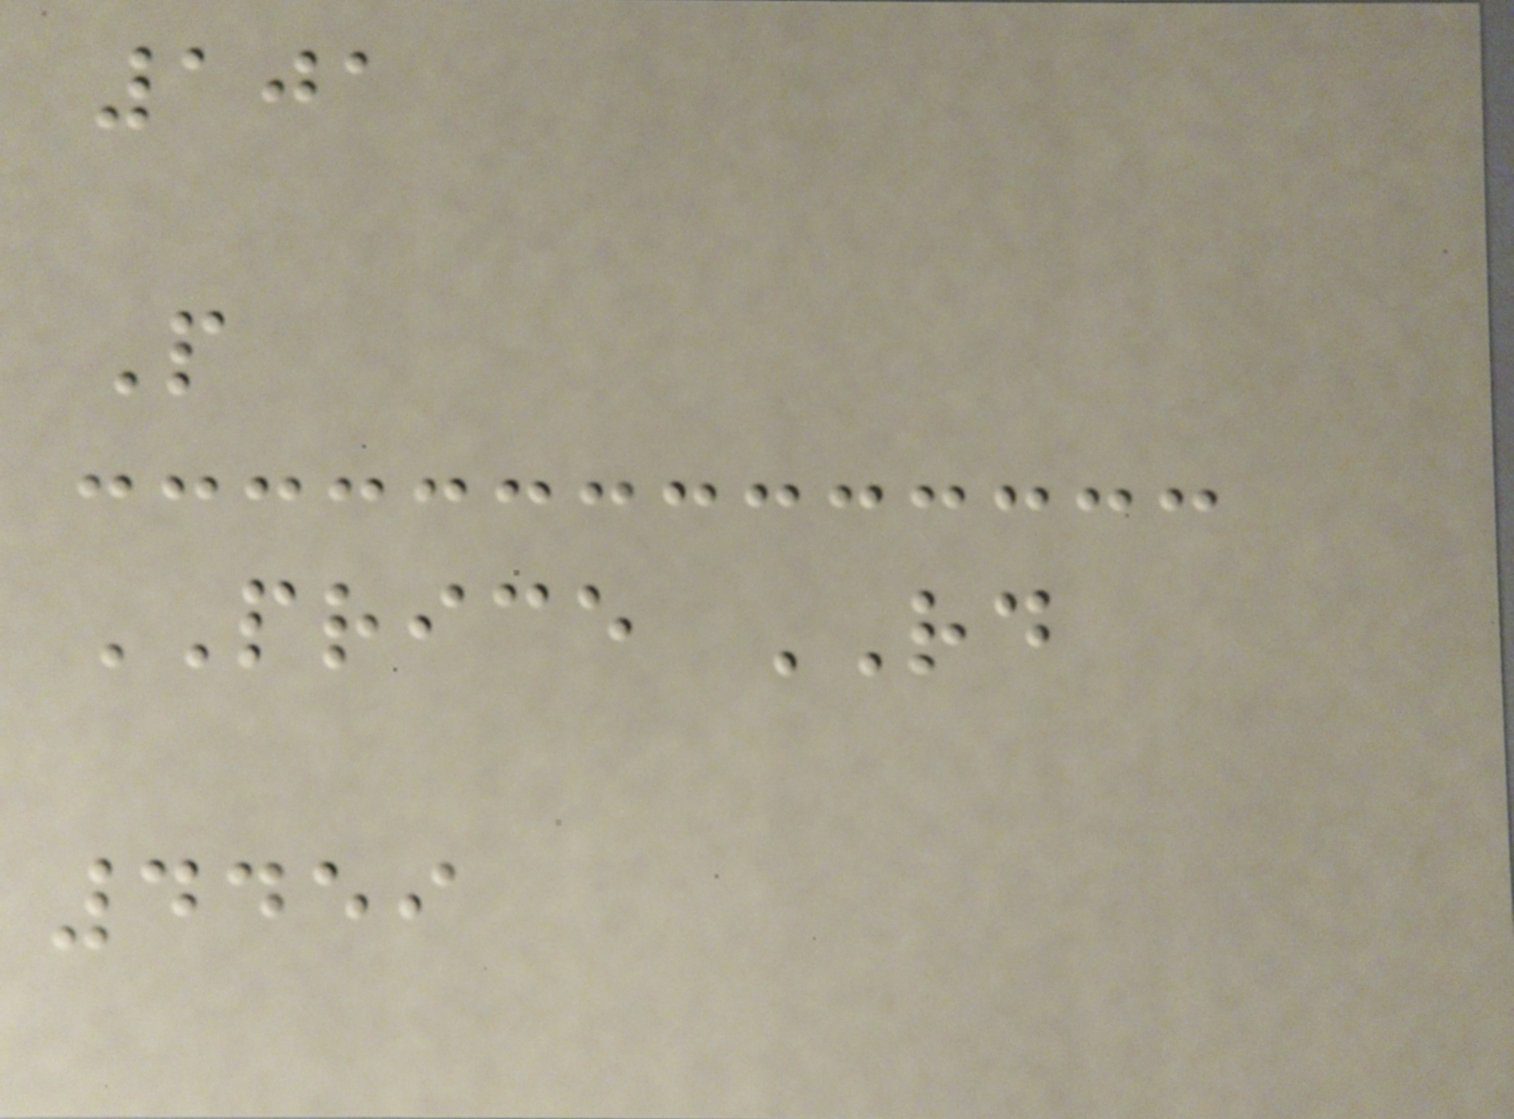101
P
PRICE RD
4459
